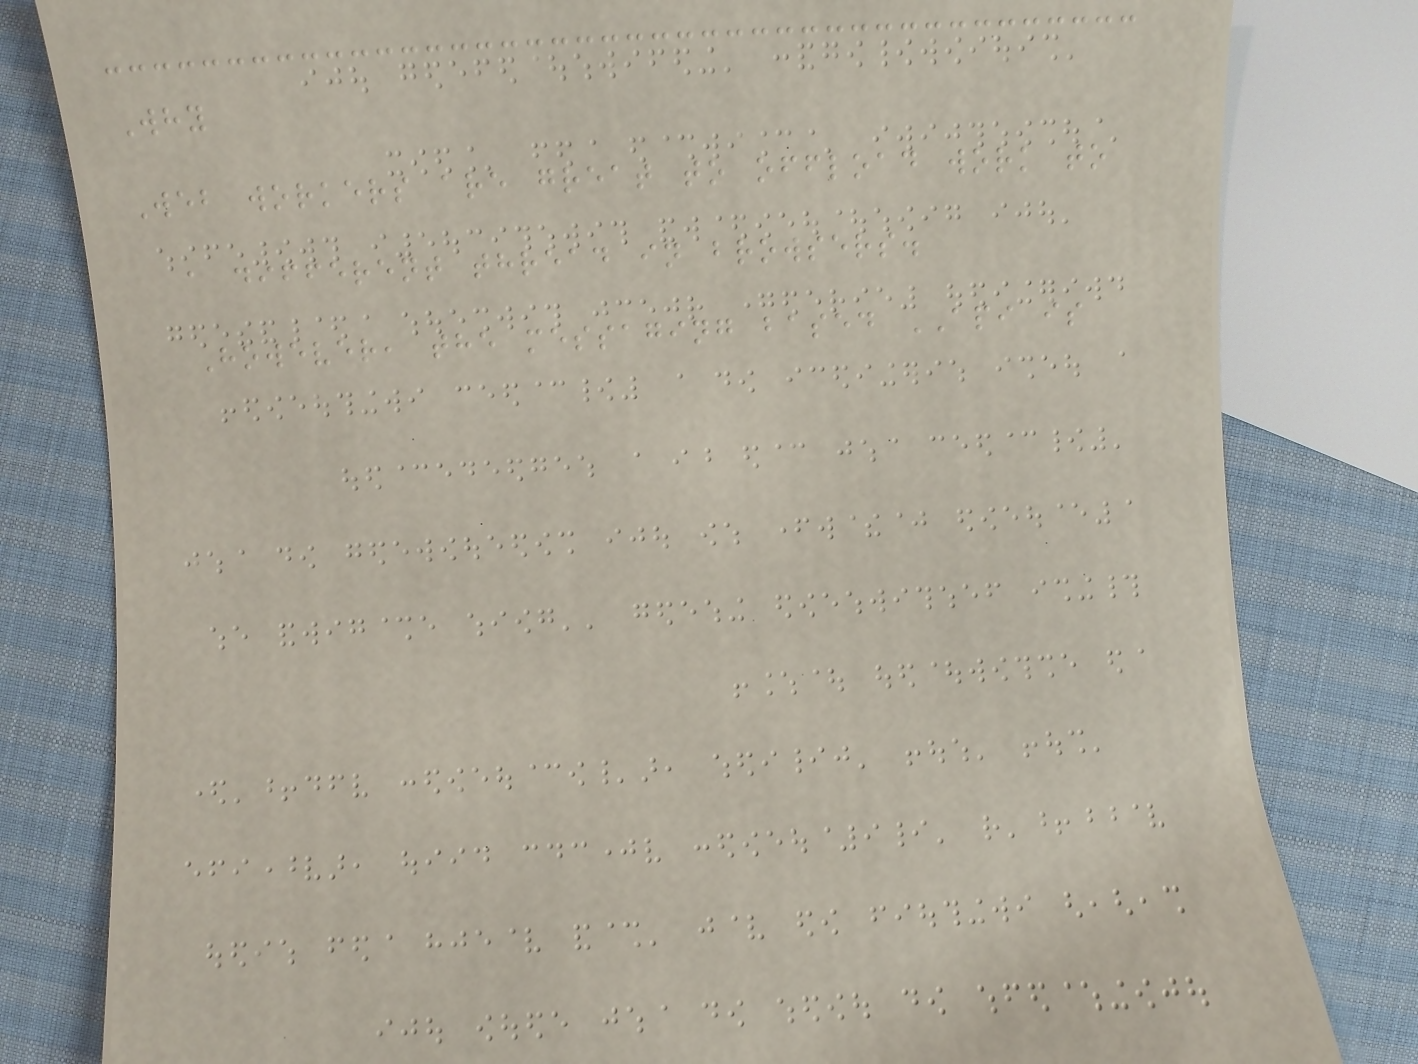Why
Web workers are great to offload work to
a different thread in browsers.
However, the messaging based API is
